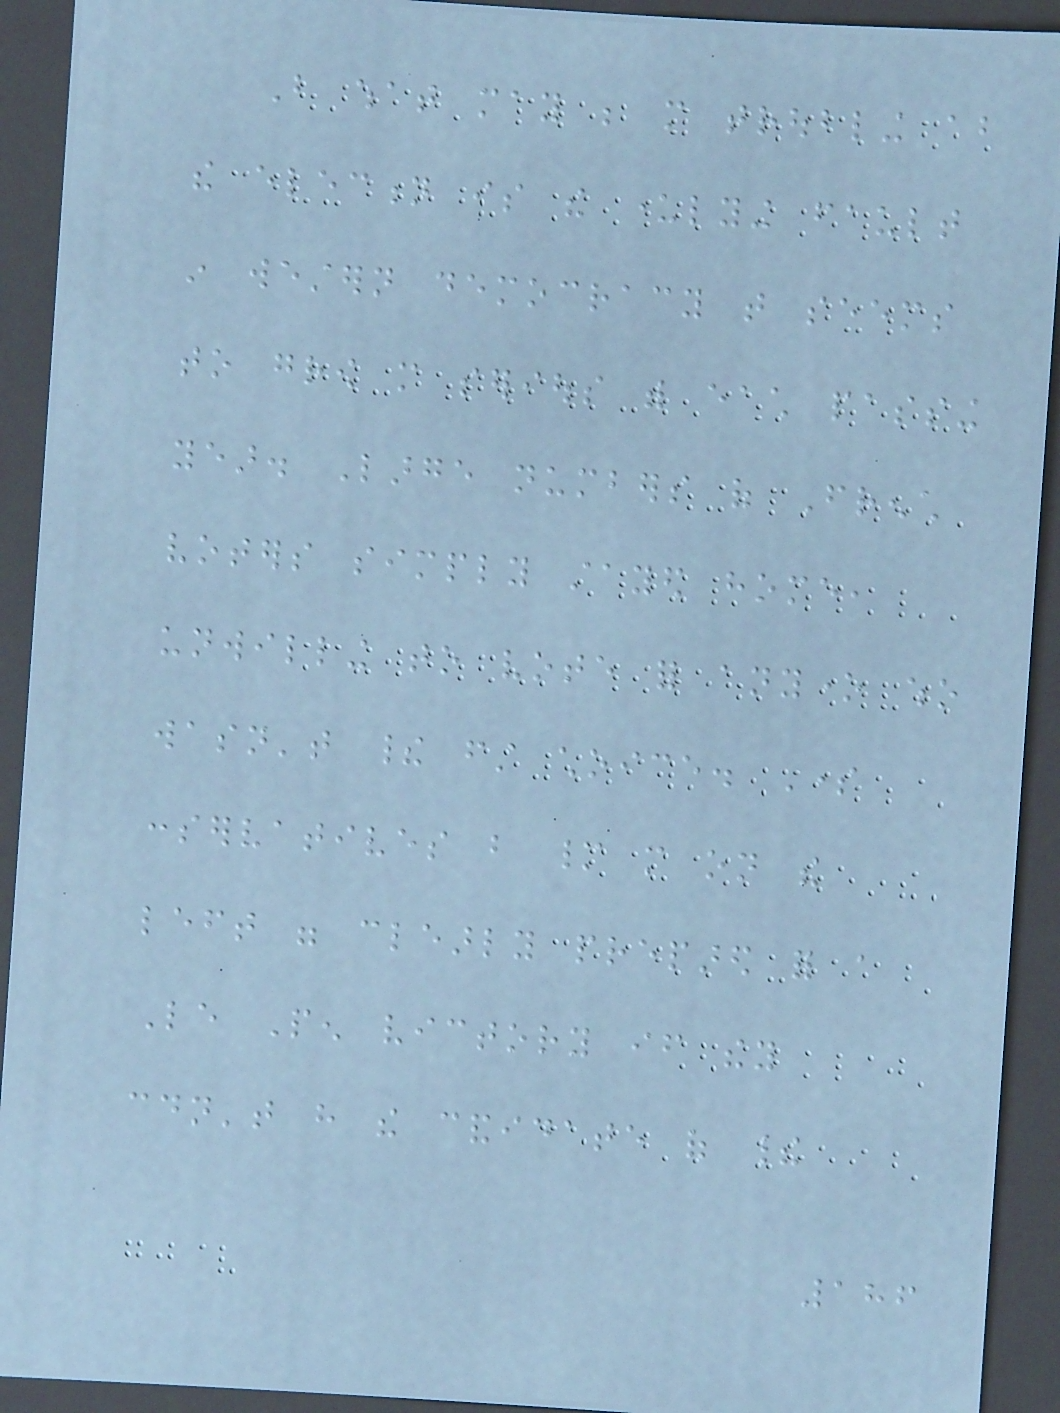But what may be more troubling about
the election is the underlying fault
in western democracy that seems
to grow more serious with each passing
year. Large numbers of French
voters simply stayed home,
unwilling to vote for anyone who
wasn't their first choice. Some
conservatives but many more on the
left were clearly prepared for a
Le Pen victory if they
couldn't have the candidate of their
186
